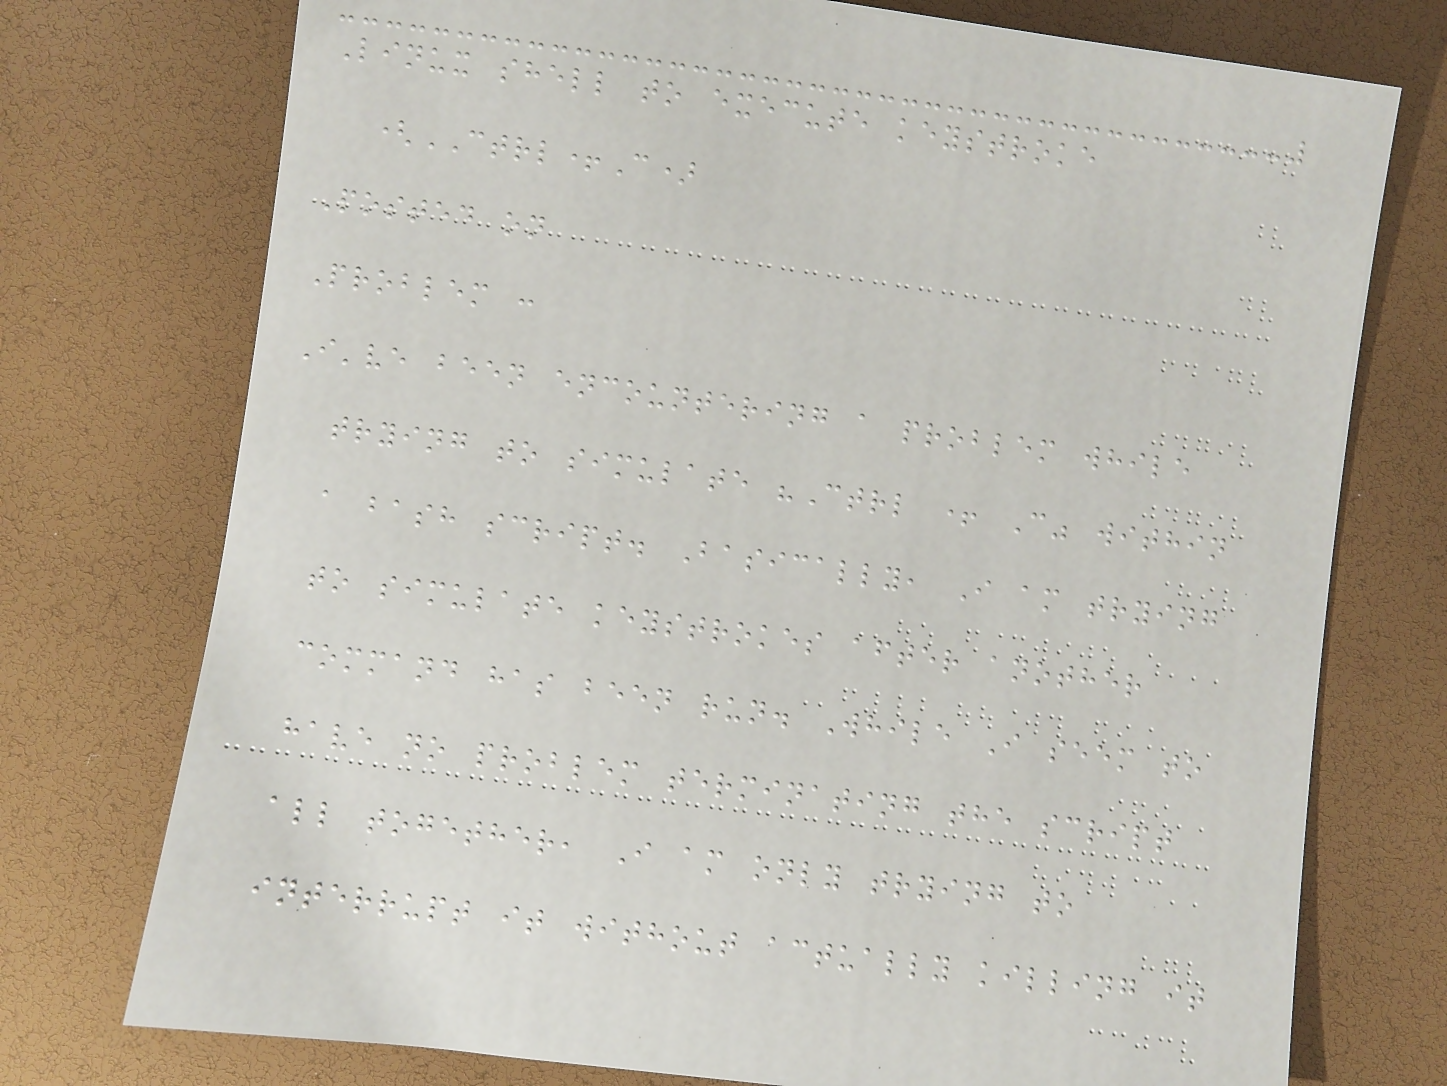Linux shell to execute keystroke
(CTRL+C)
Posted on
Problem :
I've been encountering a problem while
trying to simulate "Ctrl + C" within
a bash script. Basically, I am trying
to simulate keystrokes after another
command has been run. While I seem to
have no problem terminating the script
all together, I am only trying to
interrupt it without actually killing it
